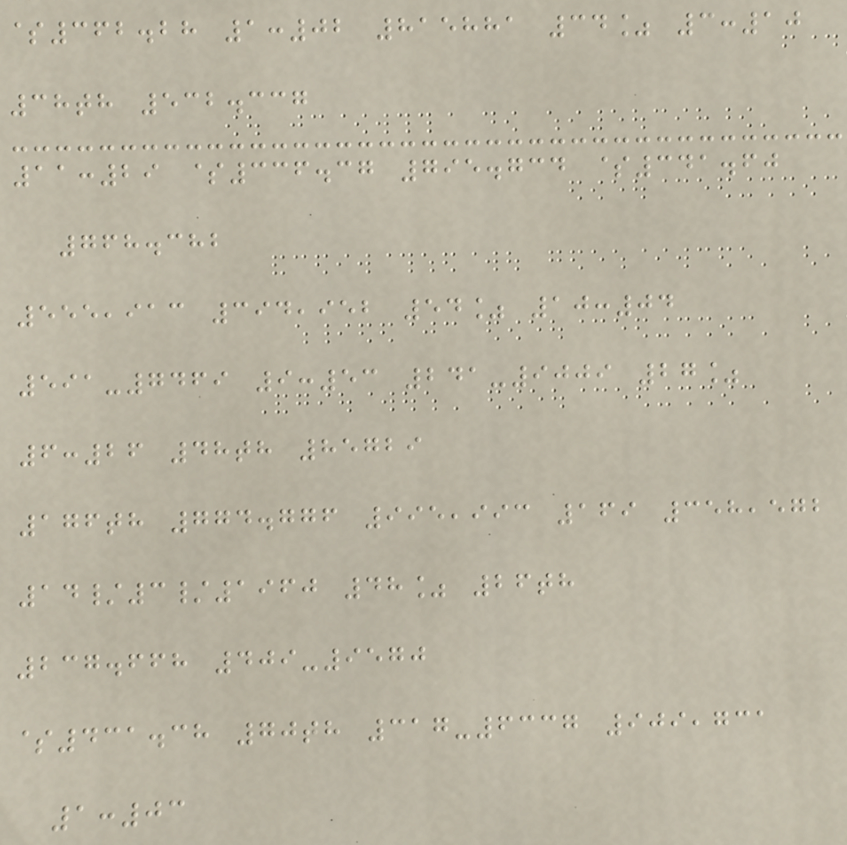$362.28 1:02 815881 34% 3:10
38th 532.337
11:29 $336.37 795.734 $341.60
768.382
555,913 394,952 54% 10:04
591-7469 9:53 241-9009 27%
6:26 48th 85729
176th 774.776 995,993 169 358,572
14/3/1960 48% 26th
237.668 409-9570
$431.38 70th 317-6337 909,731
1:03
